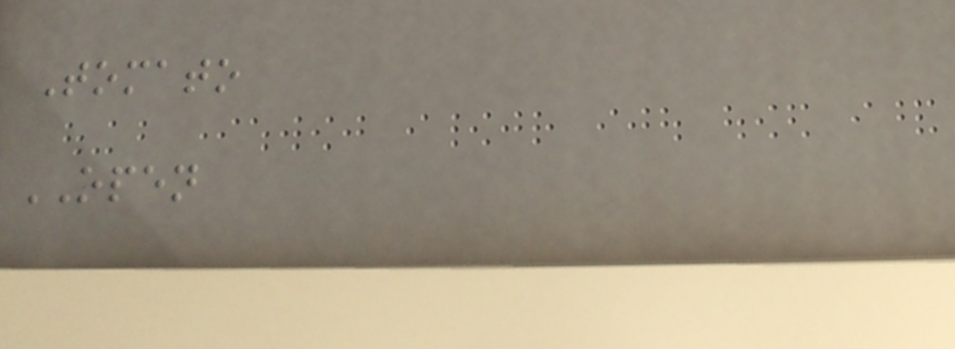Tomato
OPEN
